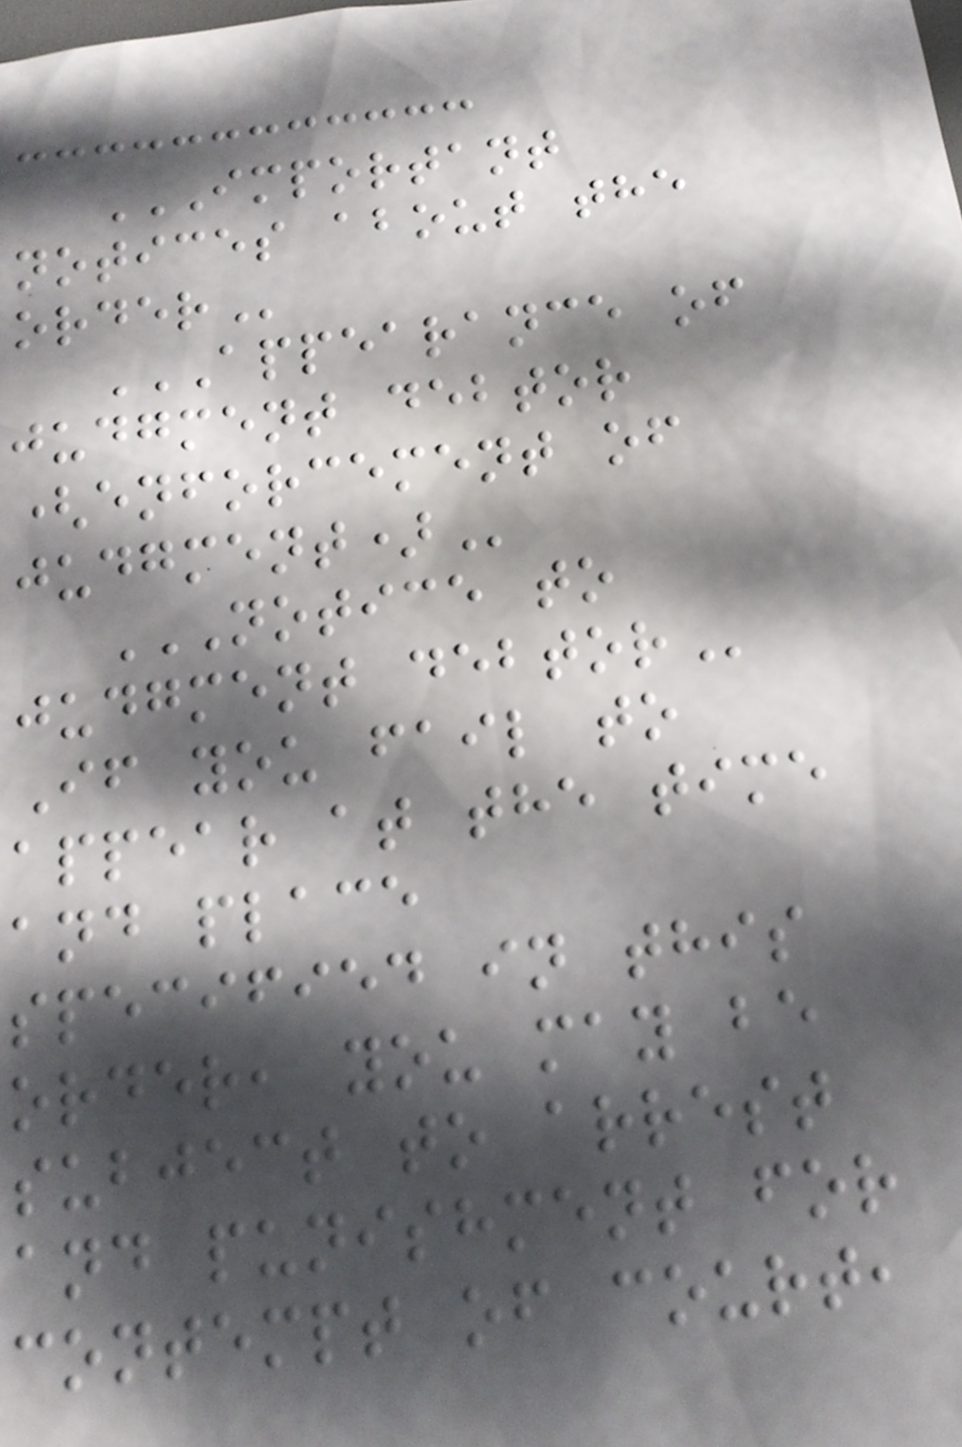IMPORTANT
NOTICES ABOUT THE
ORDER
APPEARANCE OF
JUDGMENT DEBTOR
(ENFORCEMENT OF
JUDGMENT)
NOTICE TO
JUDGMENT DEBTOR
If you fail to
appear at the time
and place
specified in this
order, you may be
subject to arrest
and punishment for
contempt of court,
